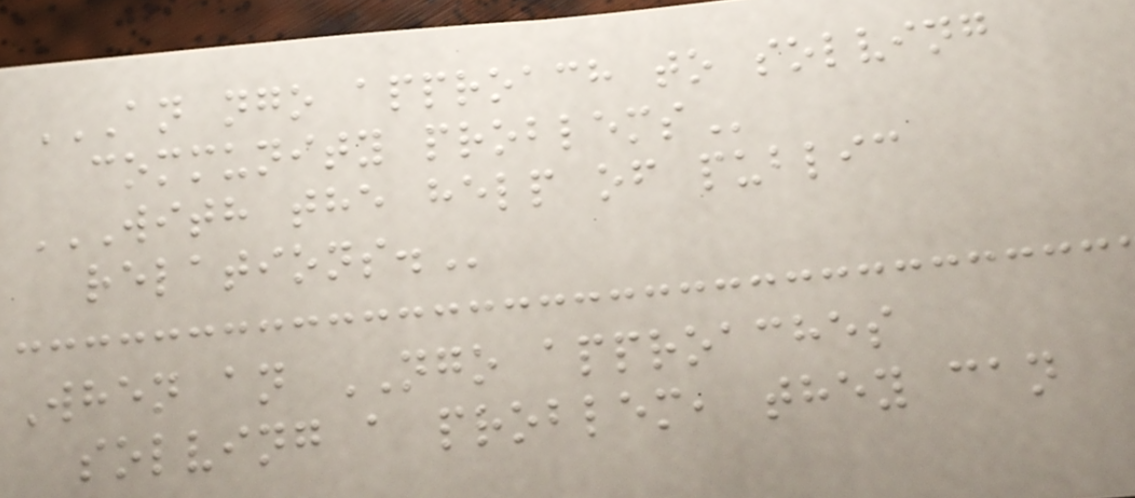AN NGO APPROACH TO SOLVING
COMMUNITY PROBLEMS
WITH THE HELP OF PUBLIC
RELATIONS.
When an NGO approaches
solving a problem, they can
